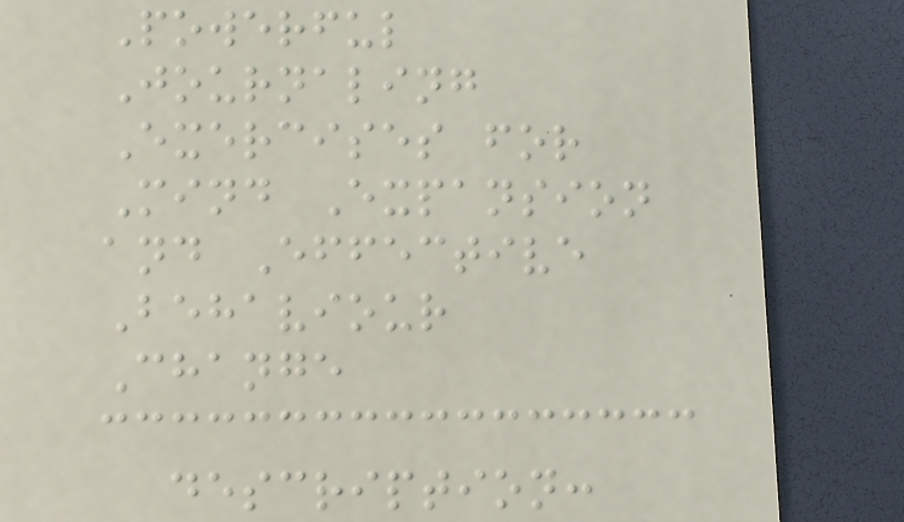Powerful
Journaling
Exercises for
Mind Expansion
and Effective
Behaviour
Change
description:
